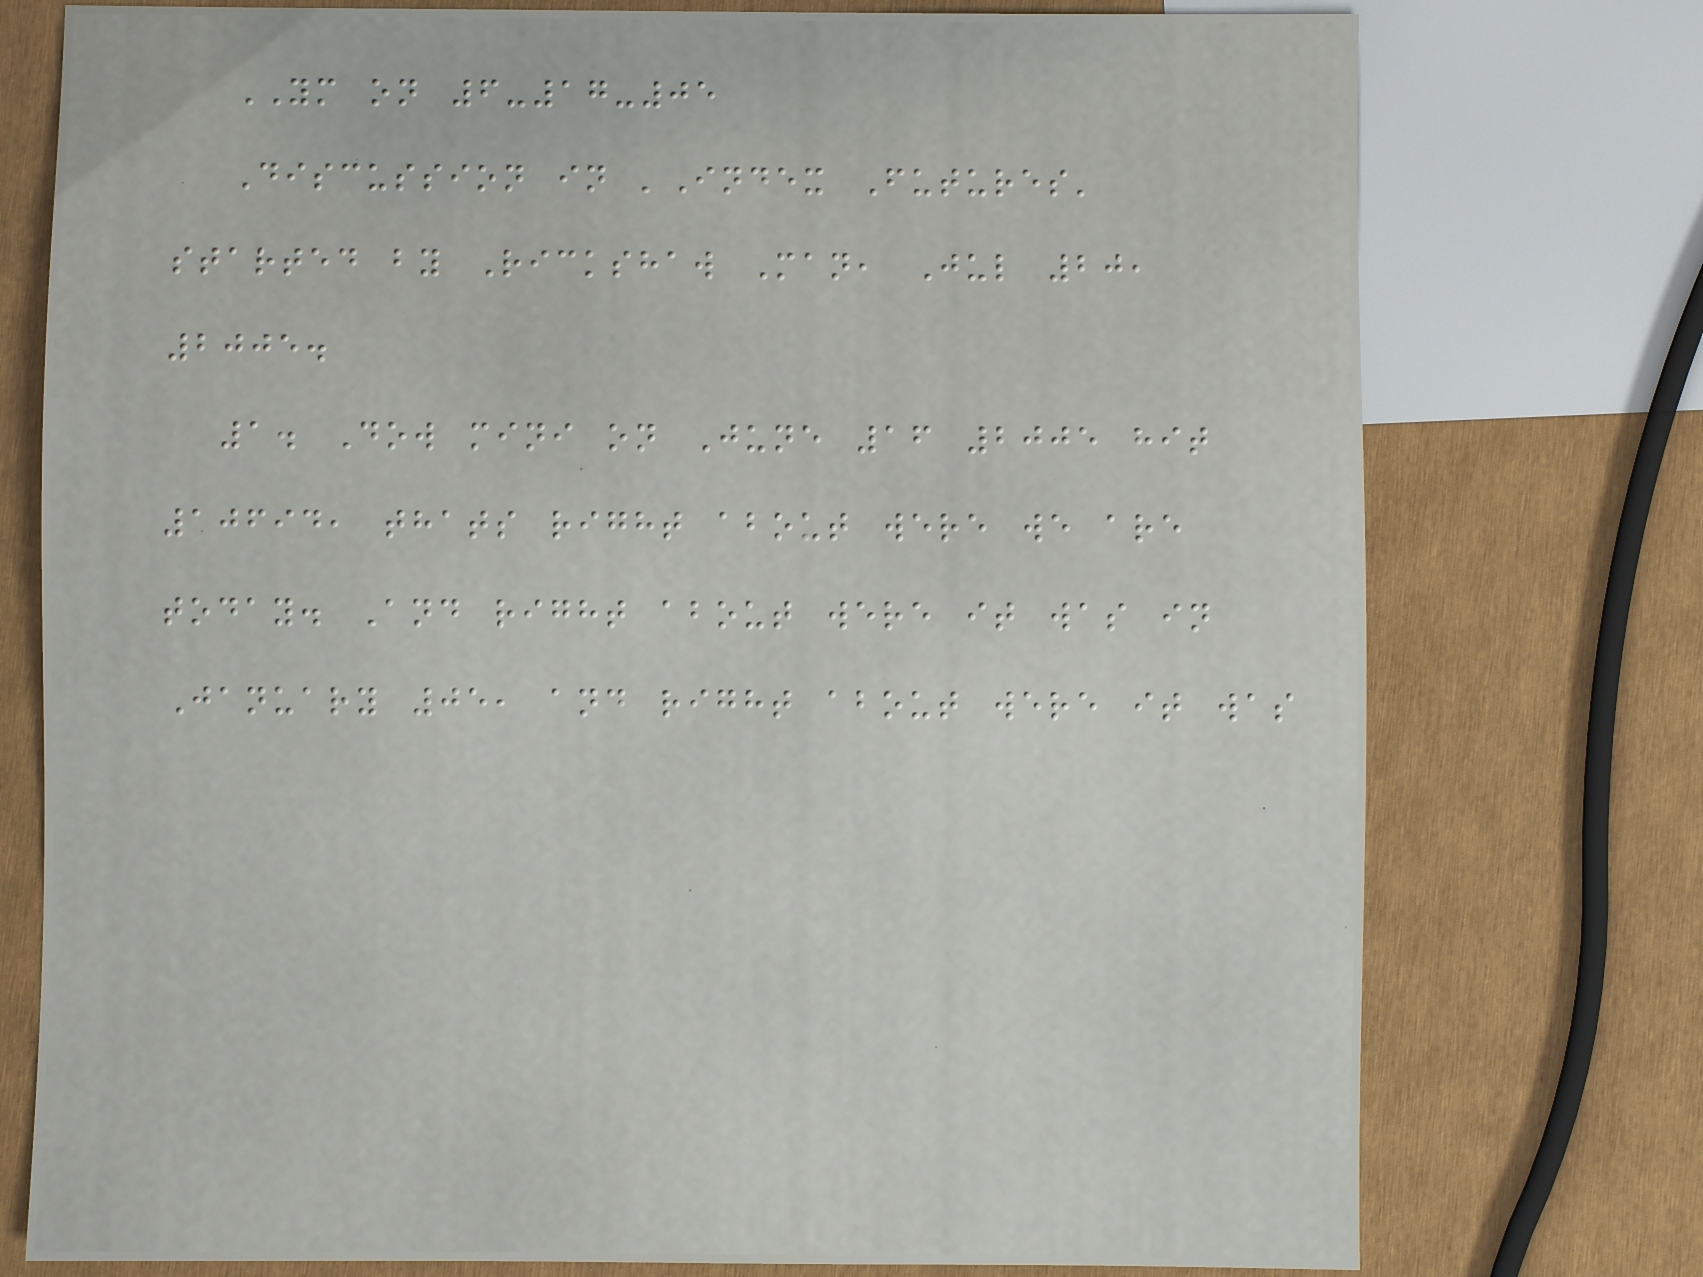YM on 6-17-05
Discussion in 'Index Futures'
started by Rickshaw Man, Jul 20,
2005.
1. Dow mini on June 16 2005 hit
10694, thats right about were we are
today. And right about were it was in
January 05, and right about were it was
